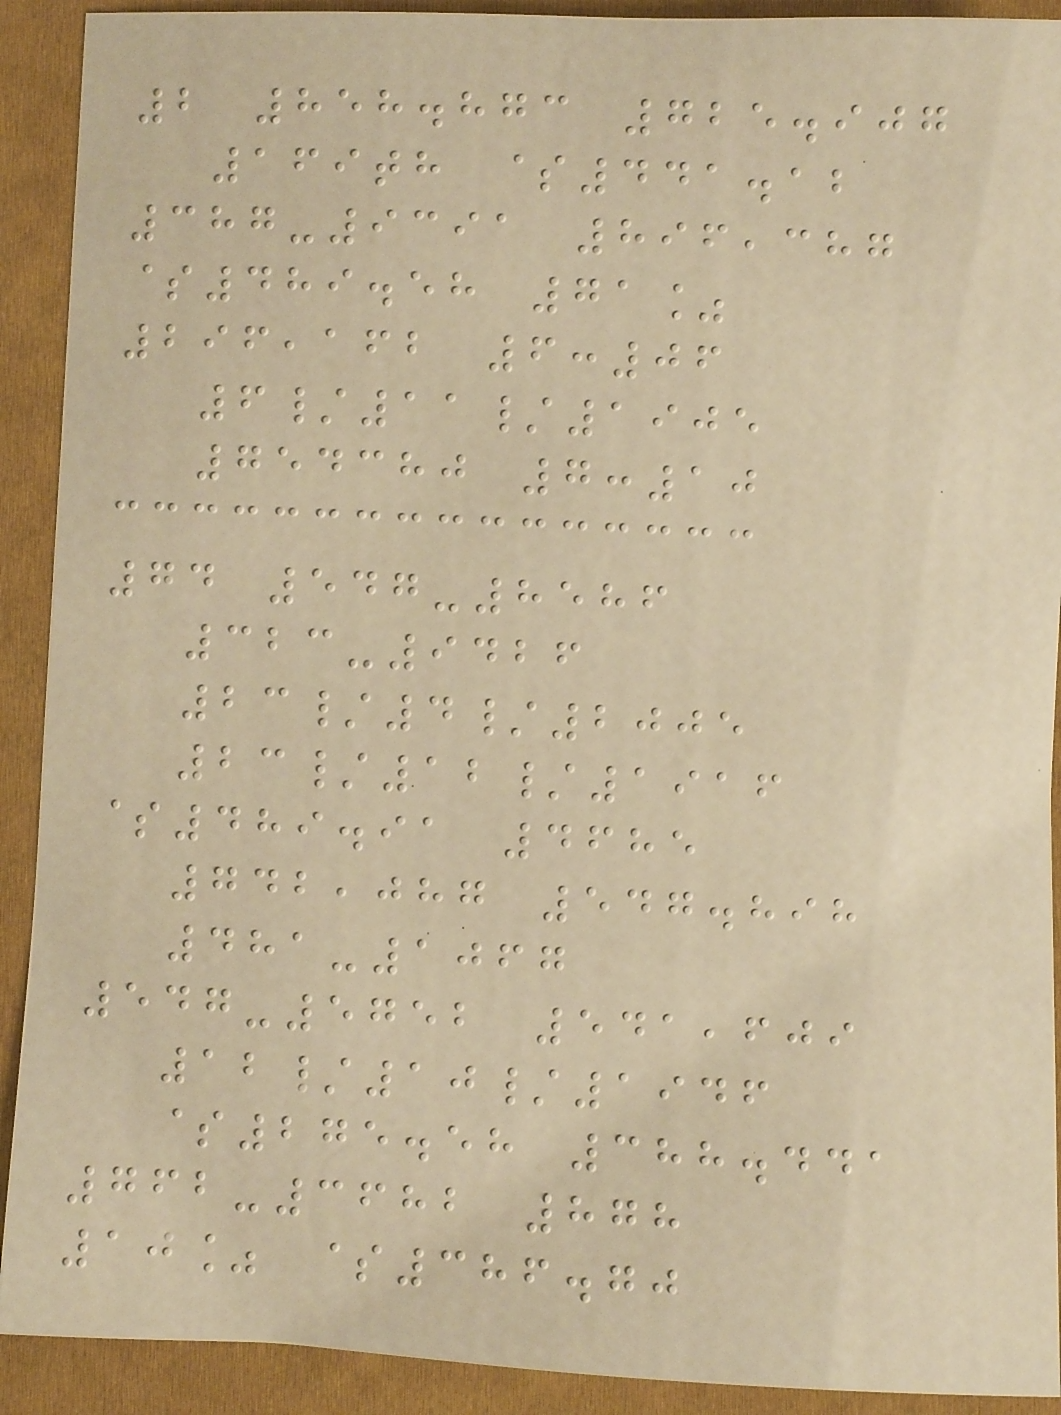2 858.873 725.907
169th $441.12
387-9391 896,387
$489.58 71%
296,162 6:06
6/11/1905
754380 7:10
74 547-8586
323-9426
23/4/2005
23/12/1916
$489.91 4685
742,087 547.898
481-1067
547-5752 541,609
12/10/1946
$275.58 388.441
762-3682 878
10% $386.70
